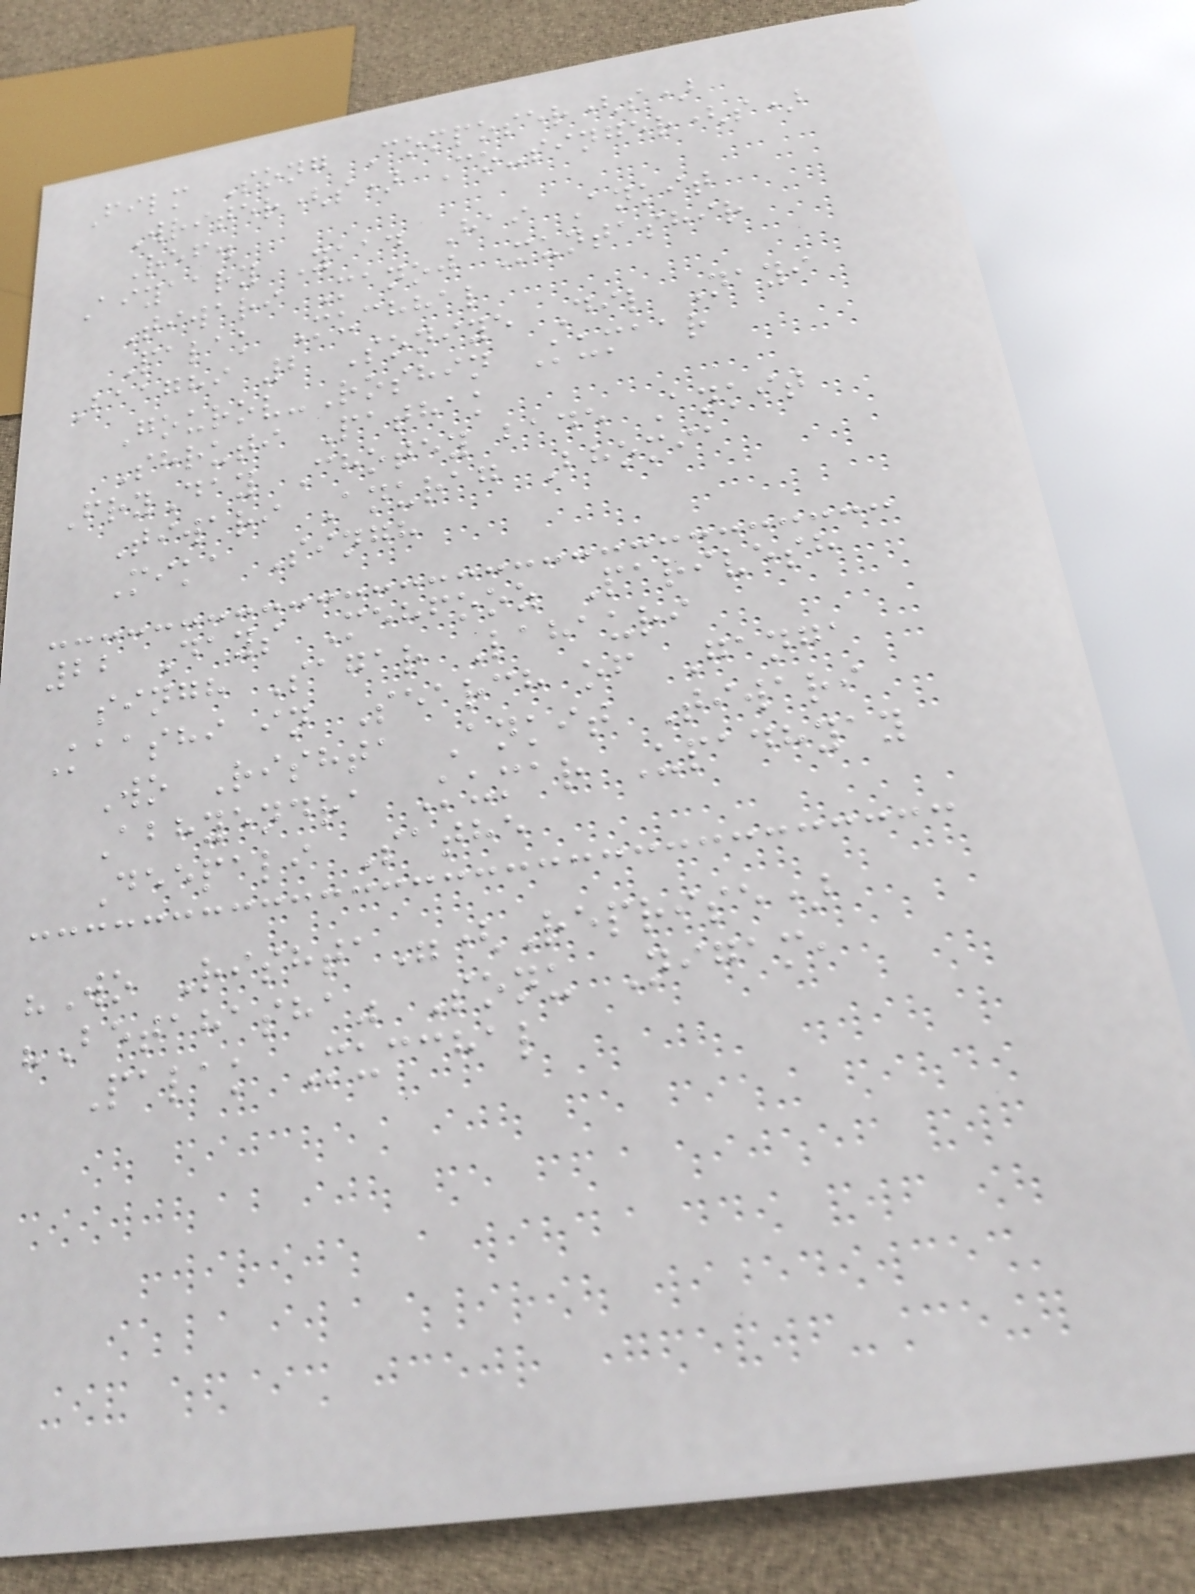Film Song Composer(s)
Writer(s) Co-singer(s)
Ref.
Aiyaary Yaad Hai Ankit
Tiwari Manoj Muntashir
Palak Muchhal
Baaghi 2 Soniye Dil Nayi
Gourov-Roshin Kumaar
Shruti Pathak
FryDay Chotey bade Ankit
Tiwari Anurag Bhomia
Mika Singh
22 Days Mehfooz Parivesh
singh Sagar Lahauri
Kaashi in Search of Ganga
Wo Rishta Ankit Tiwari
Abhyendra Kumar Upadhyay
Deepali Sathe
"Wo Rishta"(Reprise)
"Betahasha" Sonu Nigam,
Palak Mucchal
